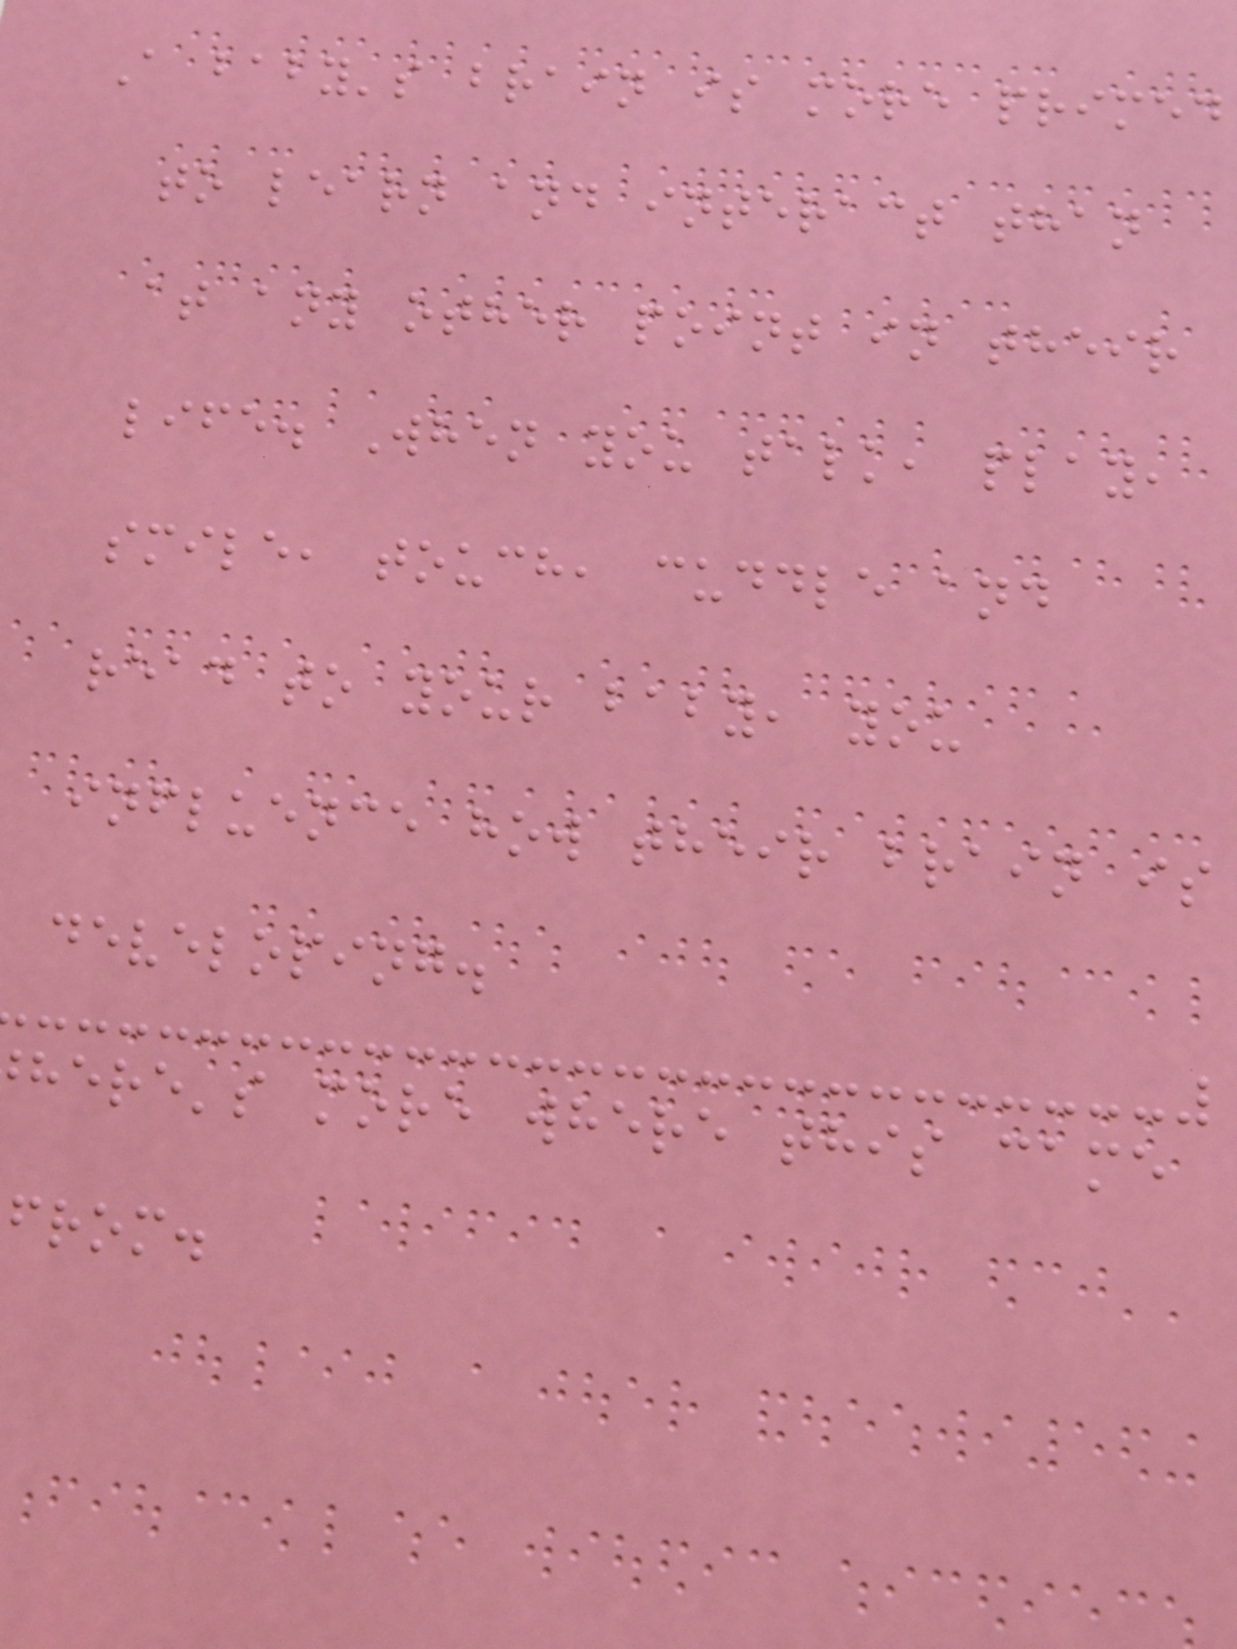A baby's brain is more primed
to learn and interact than
at any other point in their
life. When you talk, play,
smile, touch, cuddle and
read to your baby, you
influence how their brain is
developing.
here's more where this came
from.
